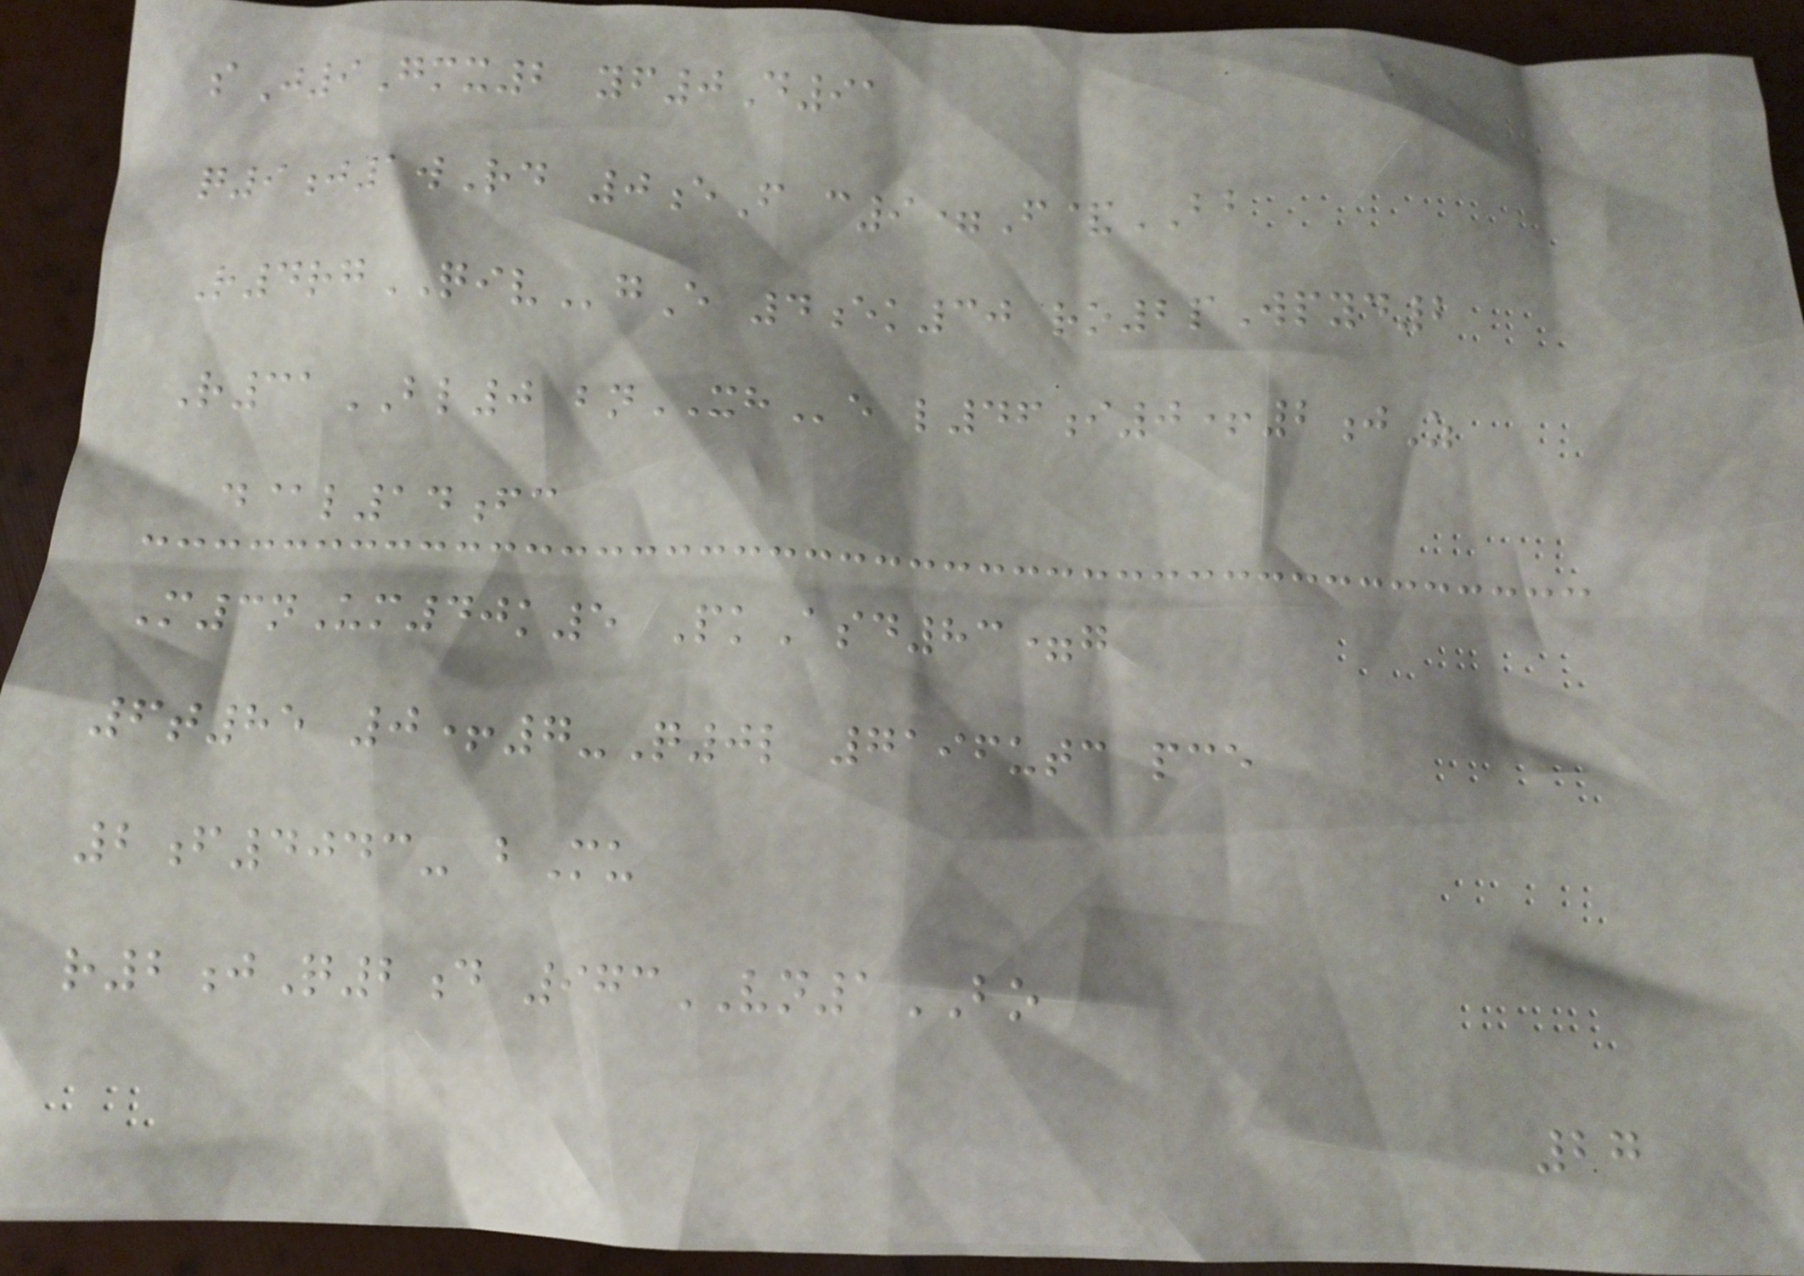sJ9Gmx2 yf0D91
q9j1wRd 0eF c9=F&BB
R4rgQIVgE 4ek30 ro2pWpyd2
R31BL0 bnXHe l46i0+2jZ
d@l14fc
M3nUm40k5 PkAsd83=g
6t85 0+7-Q0l 7196utc pce
2f4043- bMu
r2jQ2d 973VN1BO
27
